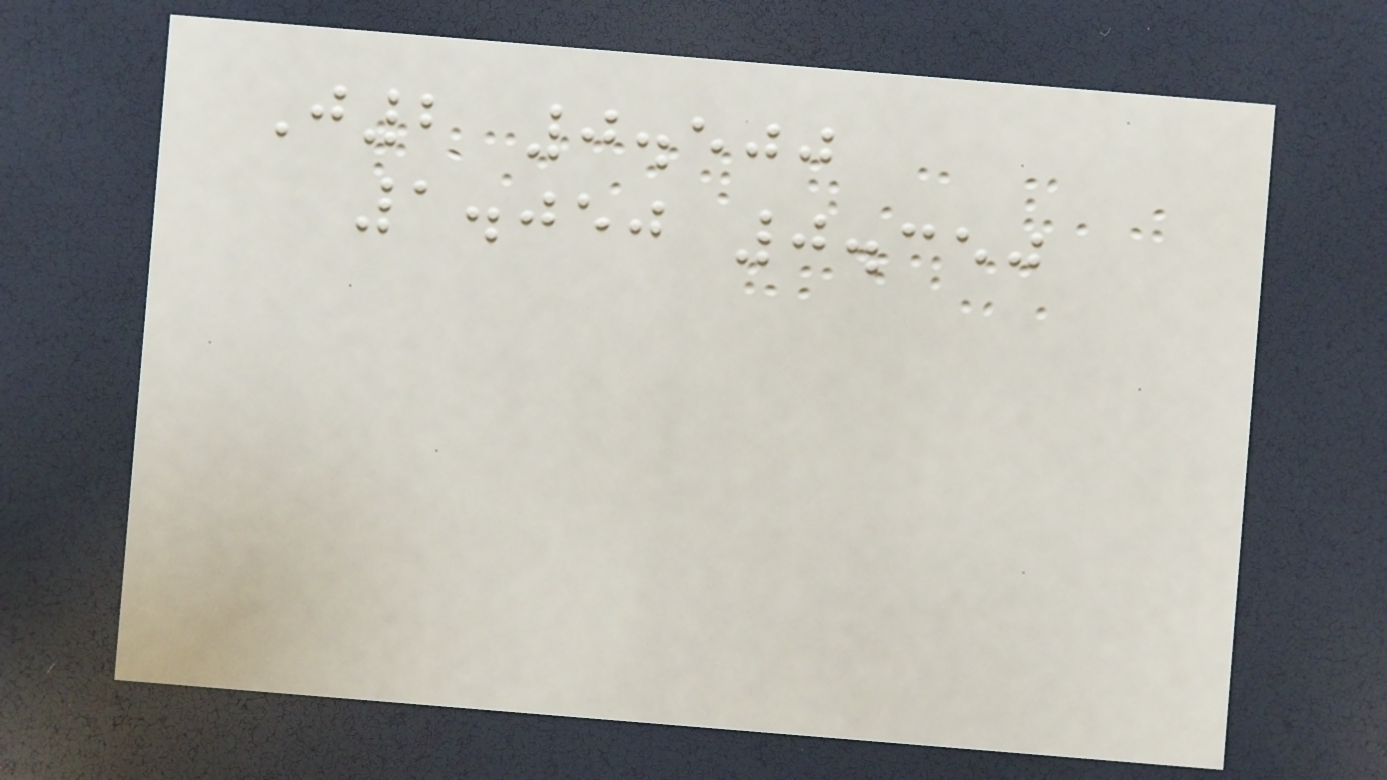J2 0.500
1.050 0.350
